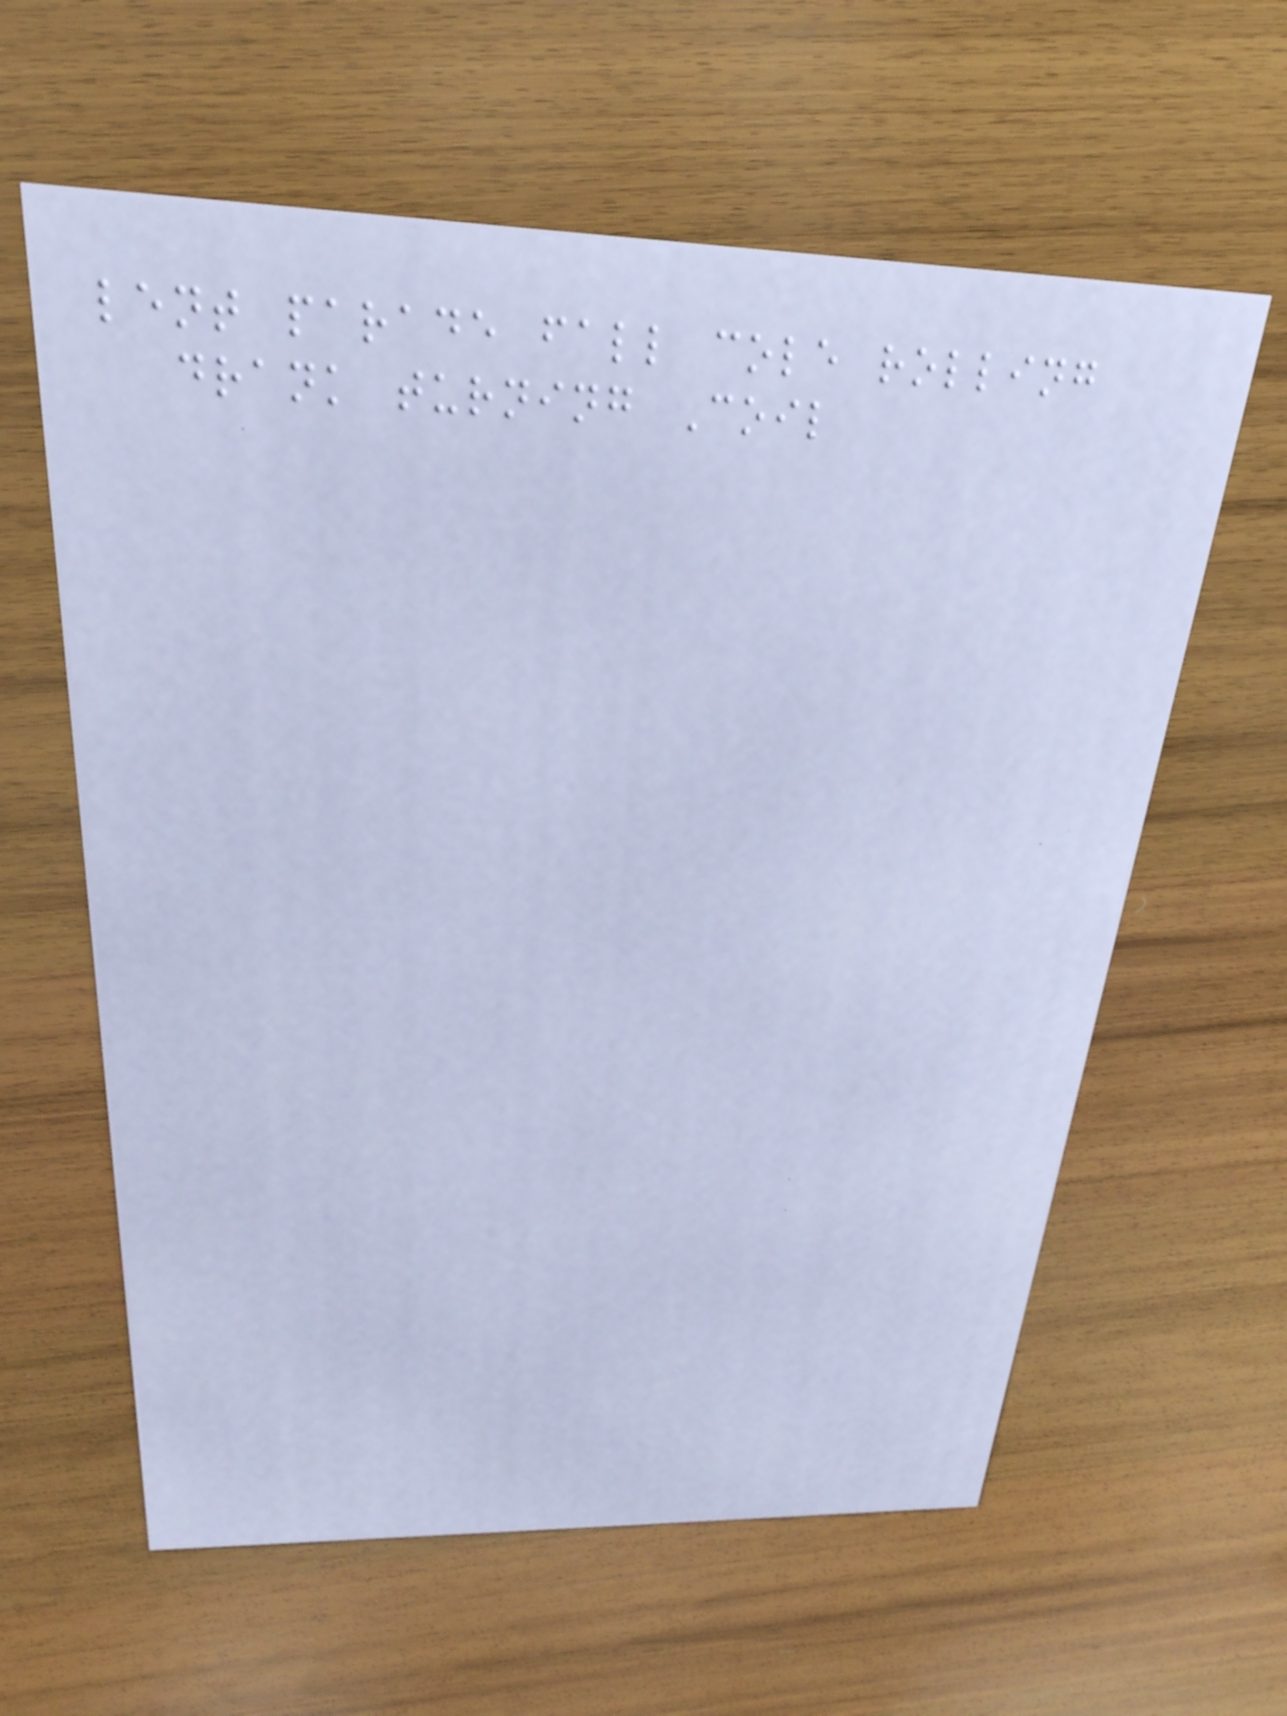lent parade fall cole rolling
drank turning Coil
